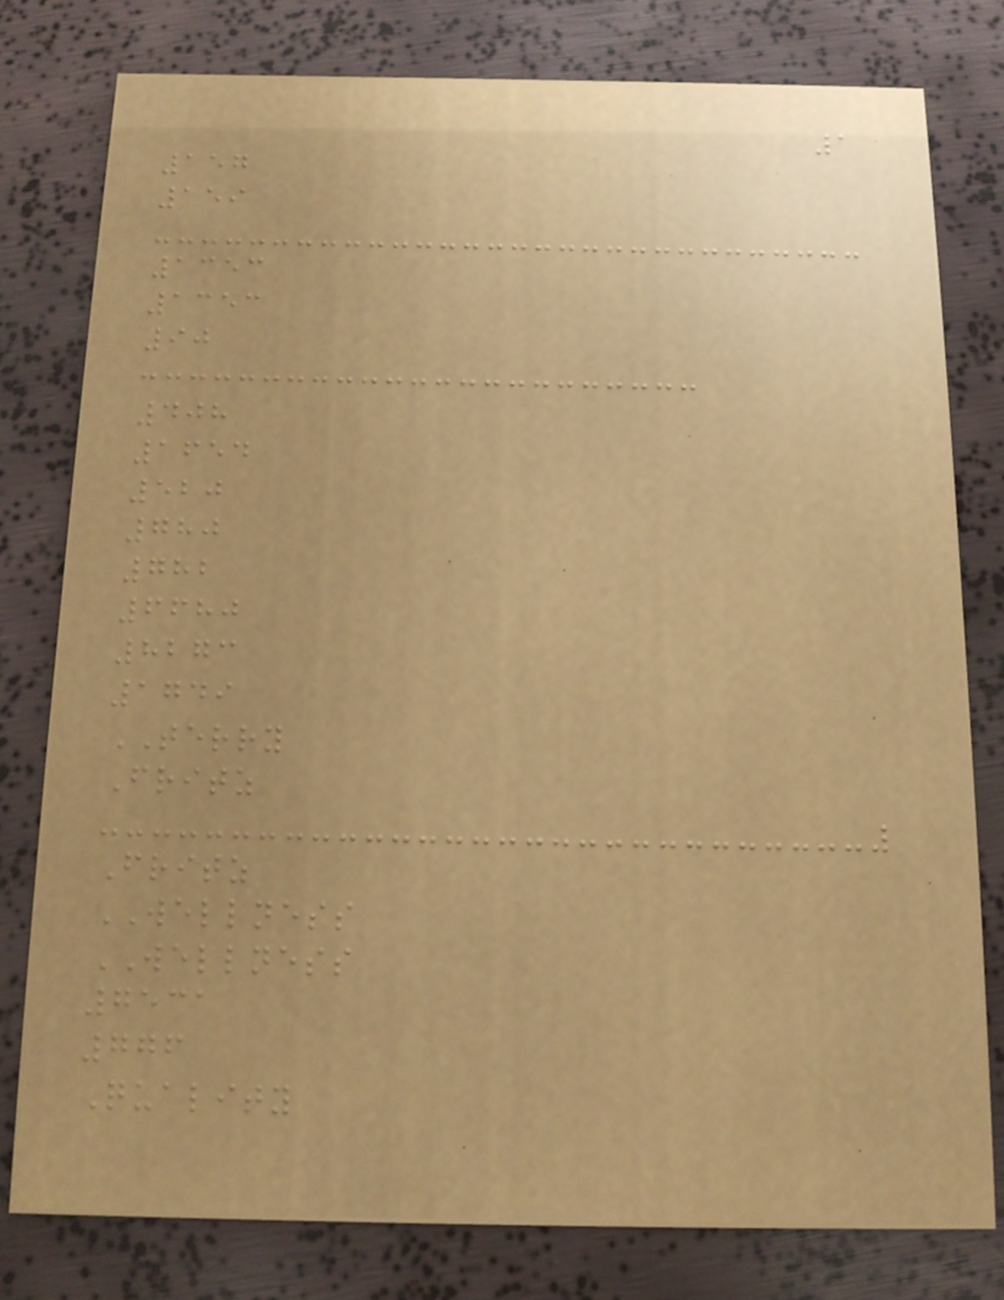1
157
159
1353
1353
90
408
1654
520
780
782
6680
8273
1749
TERRY
Fritz
Fritz
WELLNESS
WELLNESS
7531
776
Quality
